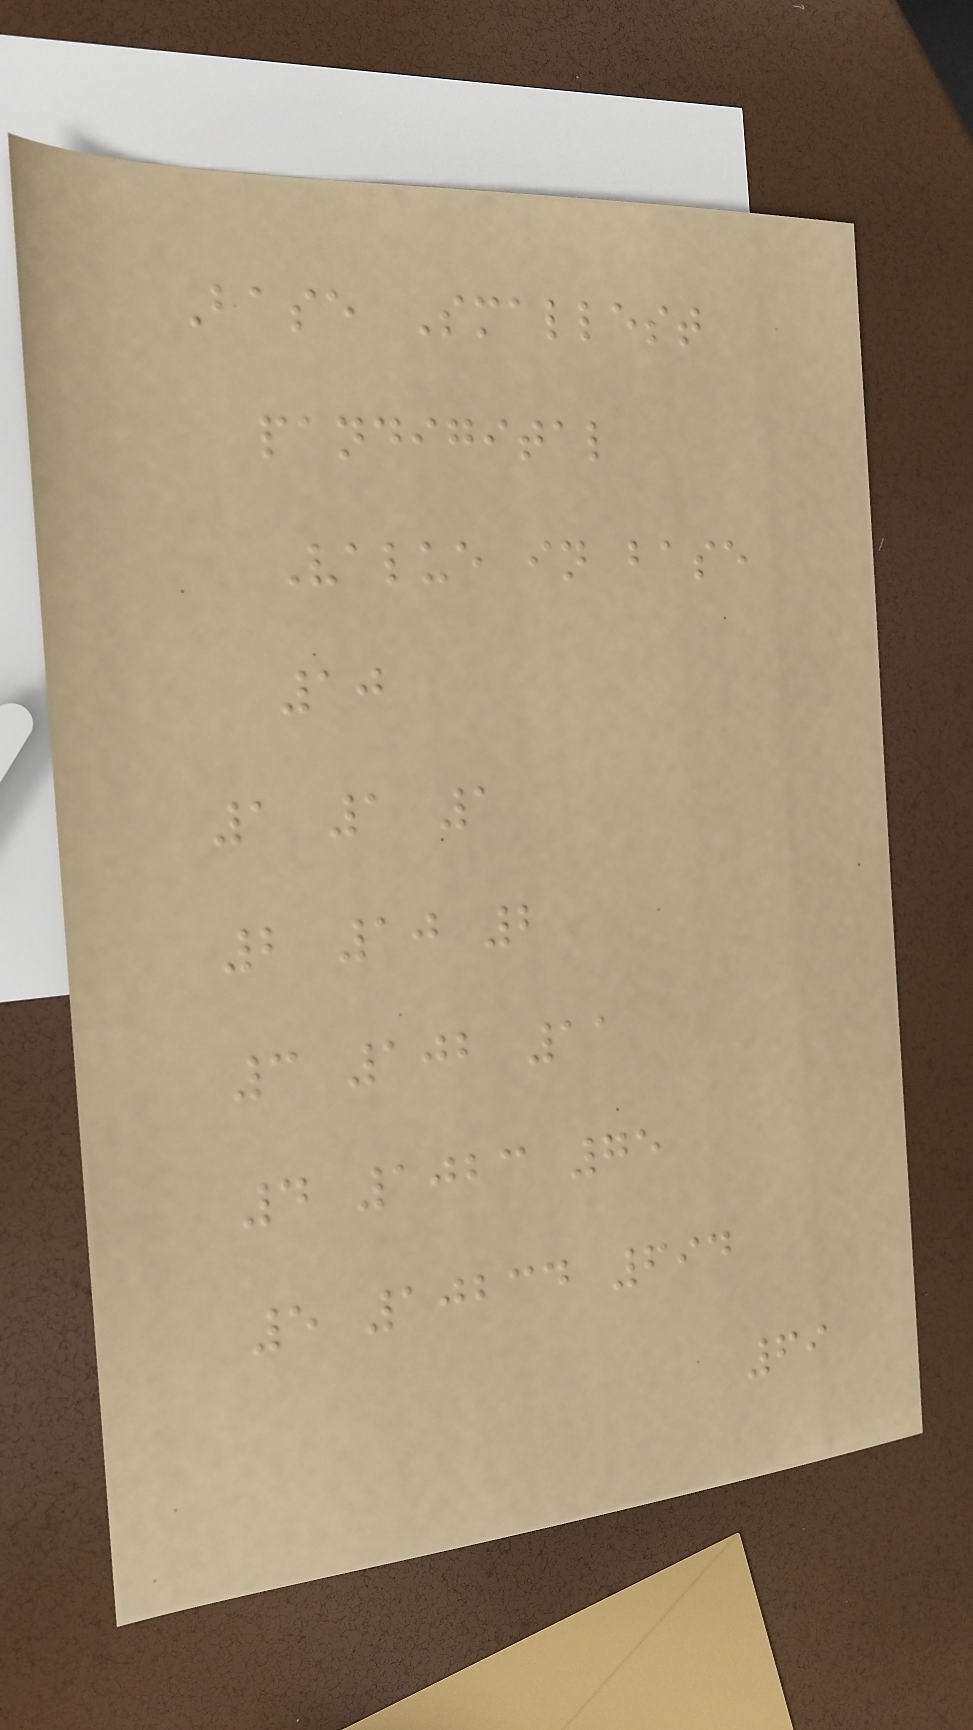Base Smallest
pandigital
Value in base
10
1 1 1
2 10 2
3 102 11
4 1023 75
5 10234 694
69
